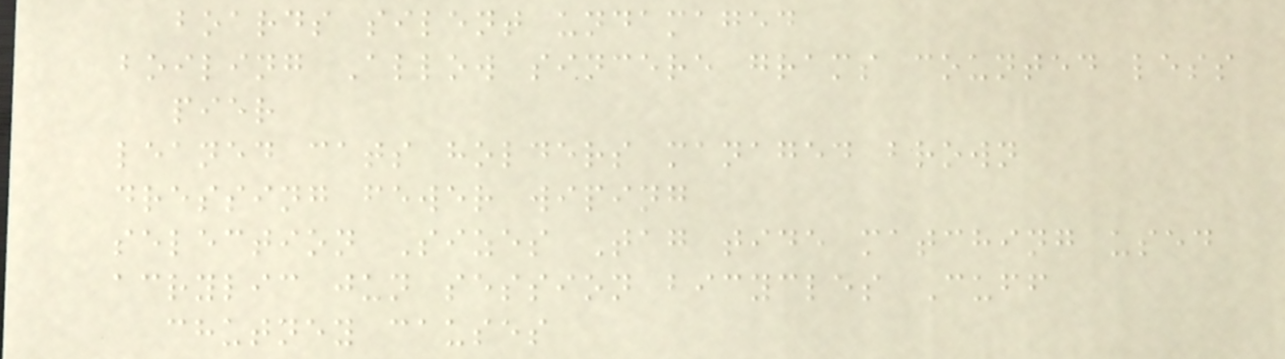boards silent undamaged
boiling Allow sincere grams counted less
pier
leaned cats holders managed brown
dressing fewer wiping
selection Sizes Tag tide matching used
acrylic jun session bicycles Cuff
chutney causes
